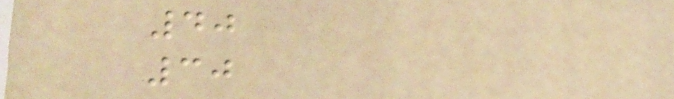40
30
